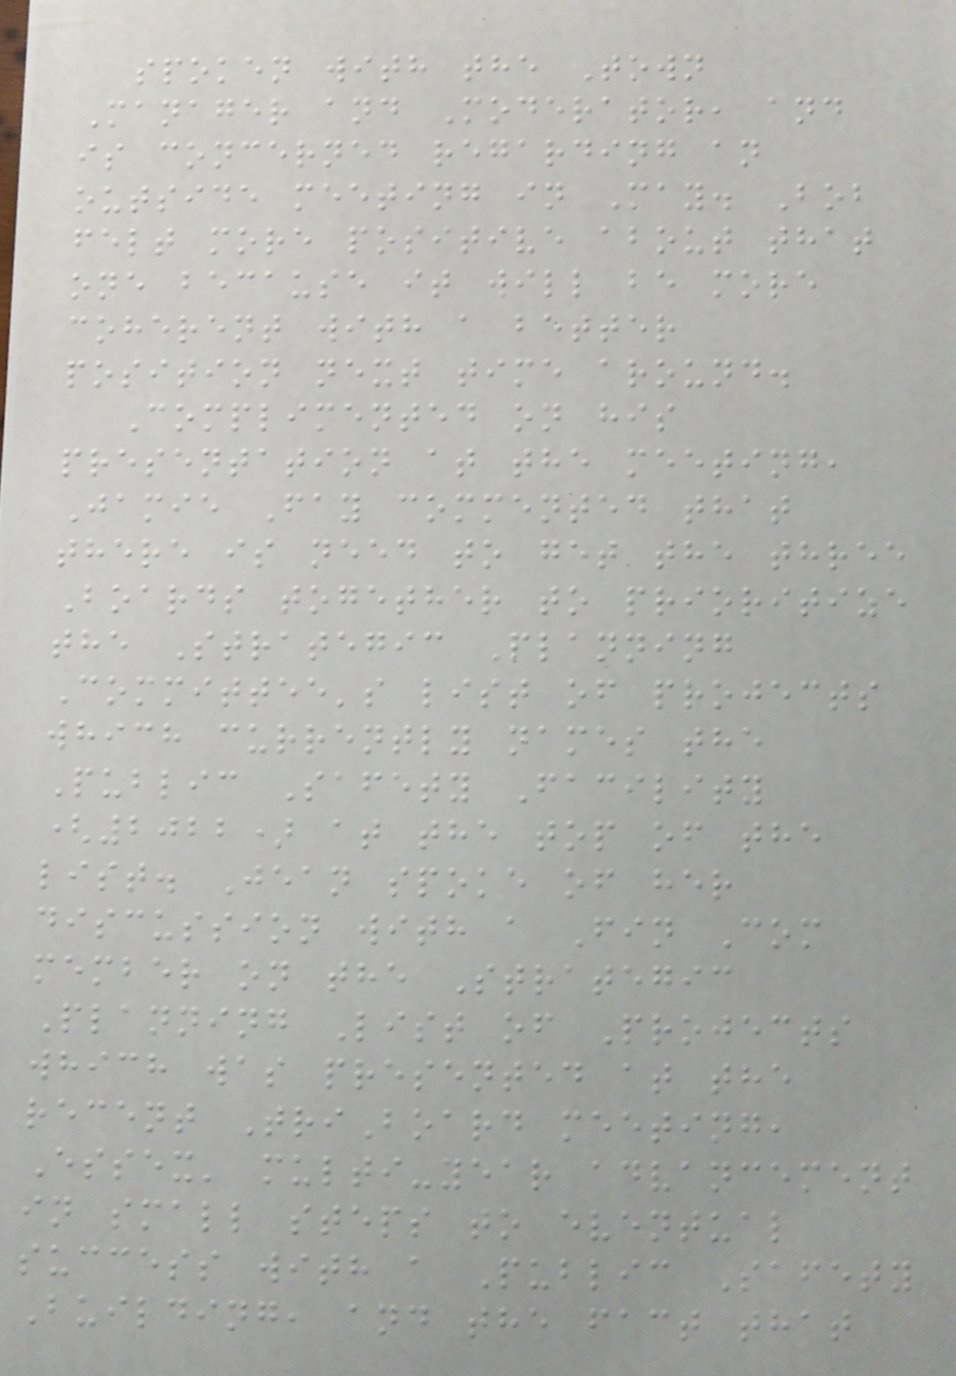spoken with the Town
Manager and Moderator, and
is concerned regarding an
outside meeting in May. Bob
felt more positive about that
one because it will be more
coherent with a better
position next time around.
Complimented on his
presentation at the meeting,
Jamie Fay commented that
there is need to get the three
Boards together to prioritize
the Strategic Planning
Committee's list of projects
which currently names the
Public Safety Facility
(2022) at the top of the
list. Jean spoke of her
discussion with a Fin Com
member on the Strategic
Planning List of Projects
which was presented at the
recent TriBoard meeting,
Essex' multi-year advancement
in small steps to eventual
success with a Public Safety
Building, and the fact that
